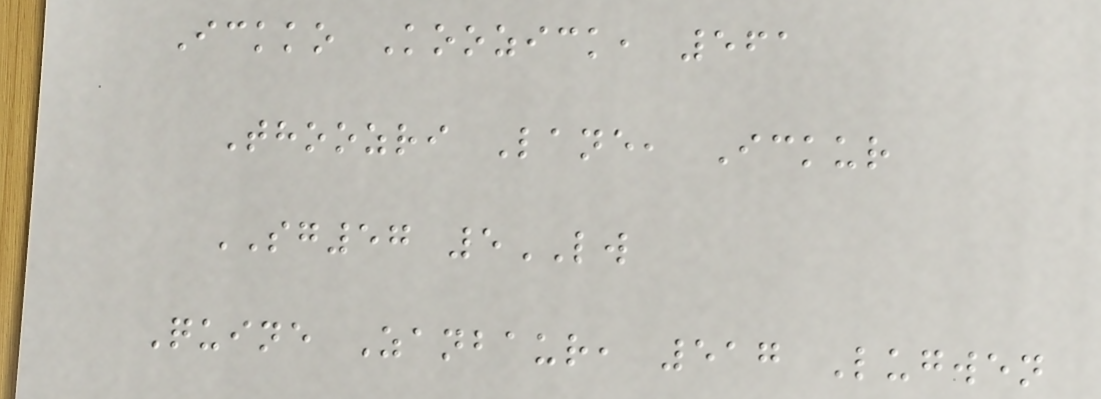Ickko Koozick, 561
Thoozri Lane, Ickur
SG57 5LW
Quine Zanbaur, 517 Lugwen
